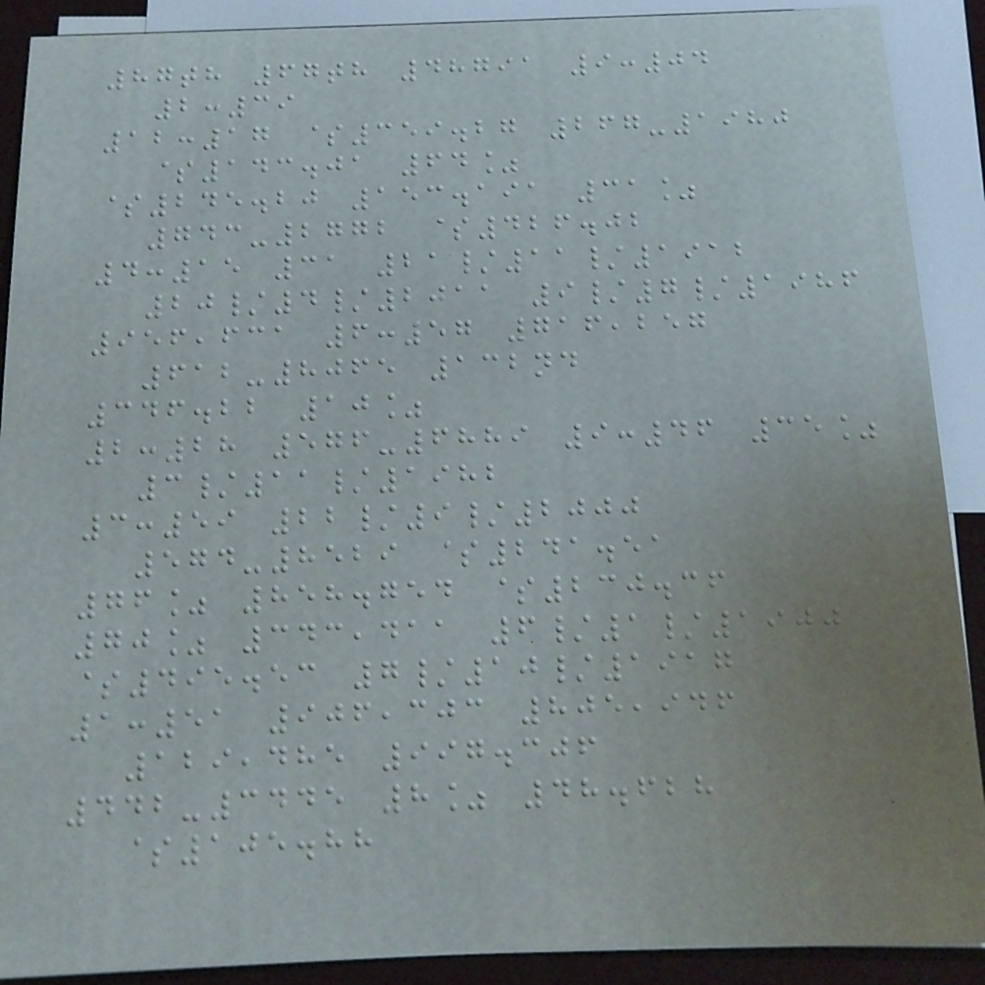87th 67th 48791 9:04
2:39
12:17 $359.27 267-1980
$143.01 64%
$245.20 153.191 31%
743-2772 $426.02
4:15 31 21/11/1912
20/4/2011 9/7/1986
956,631 6:57 716,257
612-8065 132nd
346.22 10%
2:28 576-6889 9:46 35%
3/11/1982
3:59 22/9/2000
574-8529 $241.51
76% 858.754 $230.36
70% 343,411 6/1/1900
$495.53 7/10/1917
1:51 906,303 805,946
129,485 997.306
442-3445 8% 48.628
$105.88
